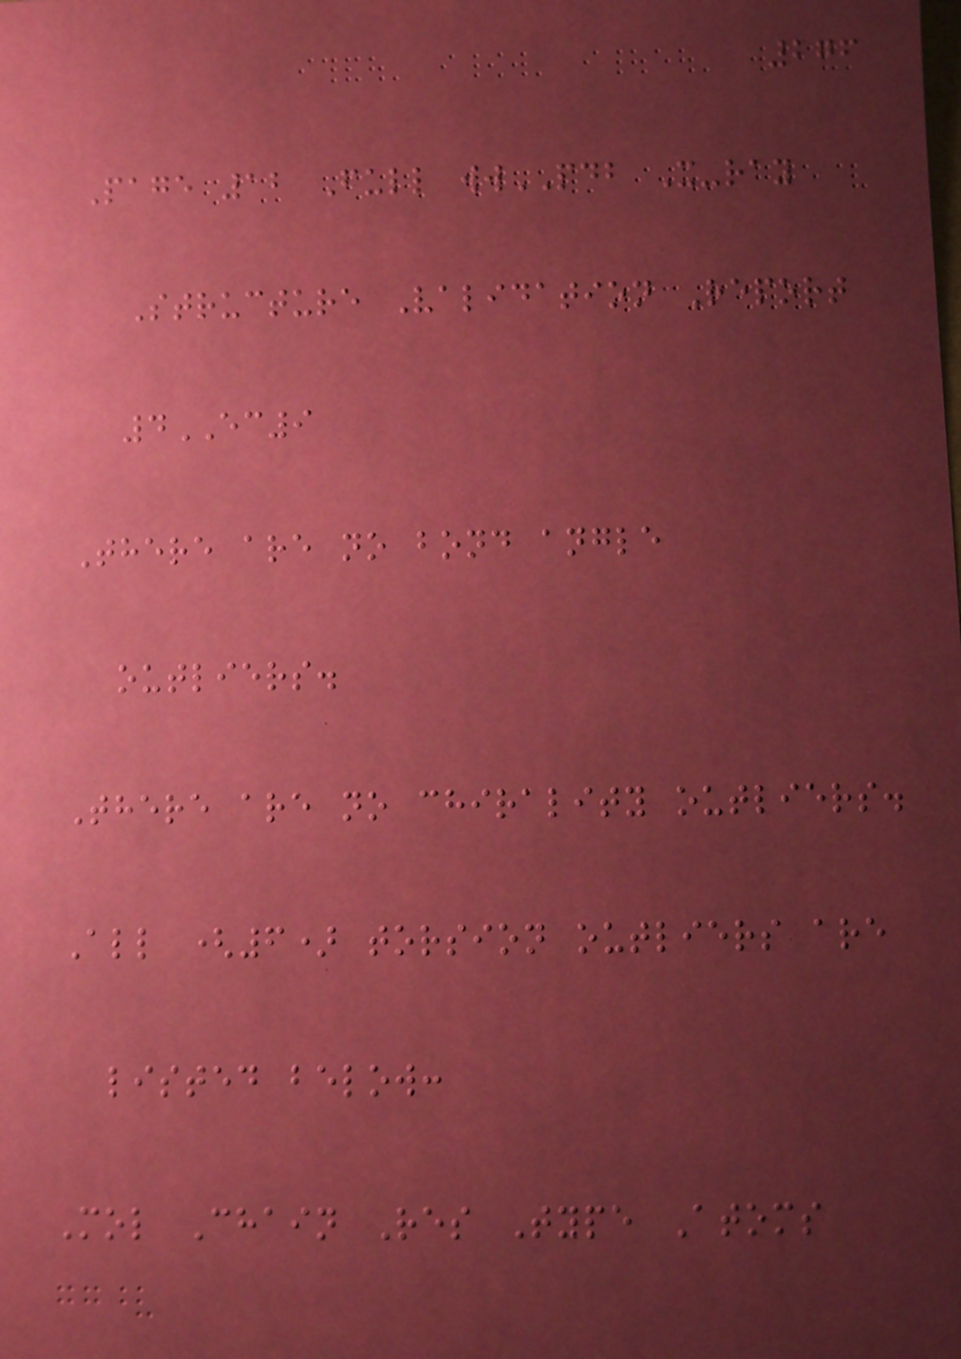276
Page 12 Full wwPDB X-ray
Structure Validation Report
4EC9
There are no bond angle
outliers.
There are no chirality outliers.
All (6) torsion outliers are
listed below:
Mol Chain Res Type Atoms
